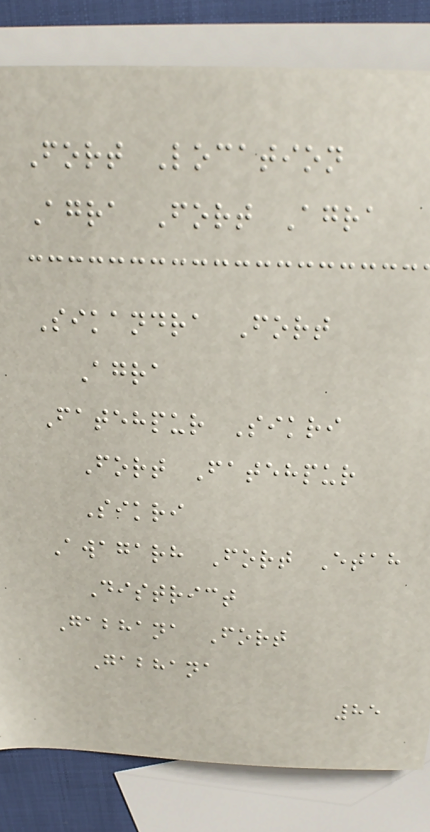Fort Location
Agra Fort Agra
Sikandra Fort
Agra
Fatehpur Sikri
Fort Fatehpur
Sikri
Awagarh Fort Etah
District
Gabhana Fort
Gabhana
85
